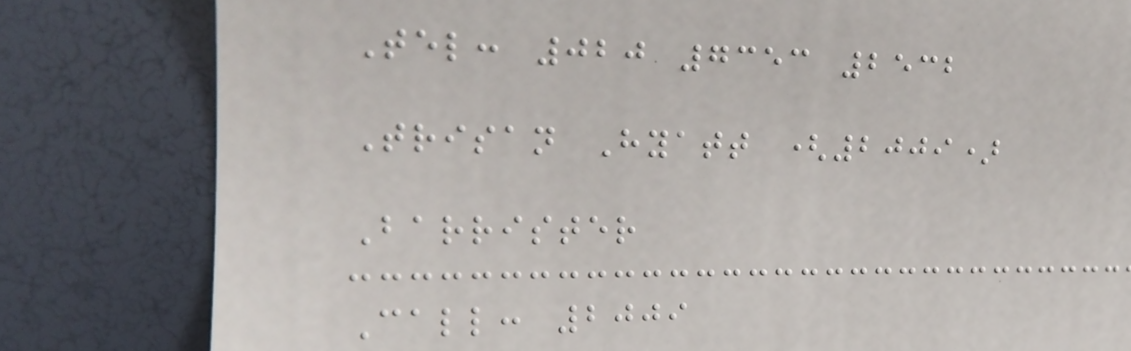Tel: 020 7353 2532
Trisan Hyatt (2009)
Barrister
Call: 2009
